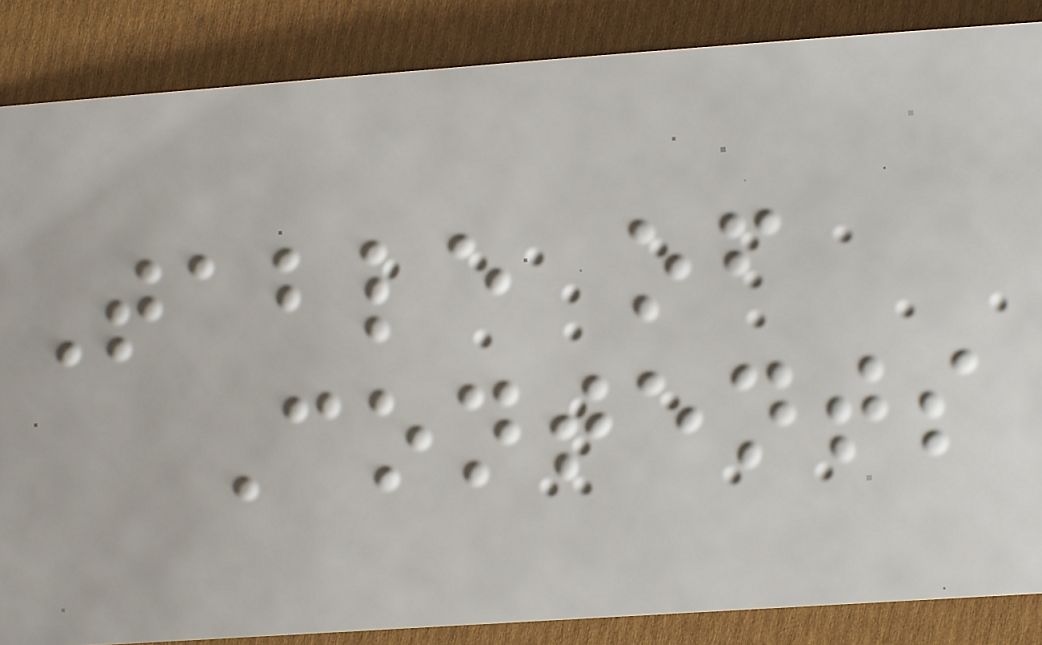Table of
Contents
